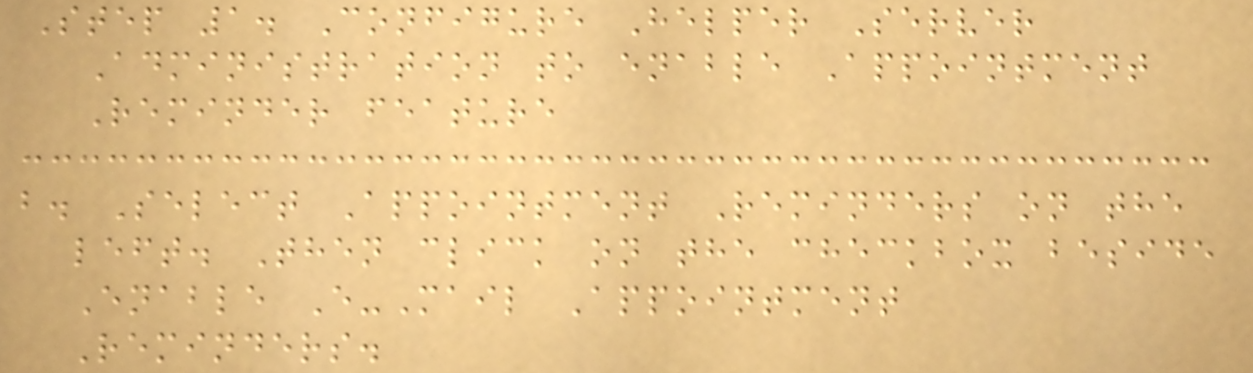Step 1. Configure Helper Server
Administration to enable Appointment
Reminder feature
b. Select Appointment Reminders on the
left. Then click on the checkbox beside
Enable E-Mail Appointment
Reminders.
